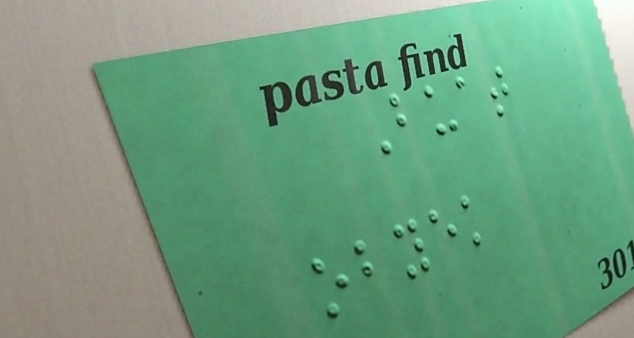Buat
obyek
